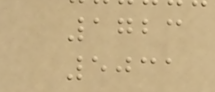1723
5031
